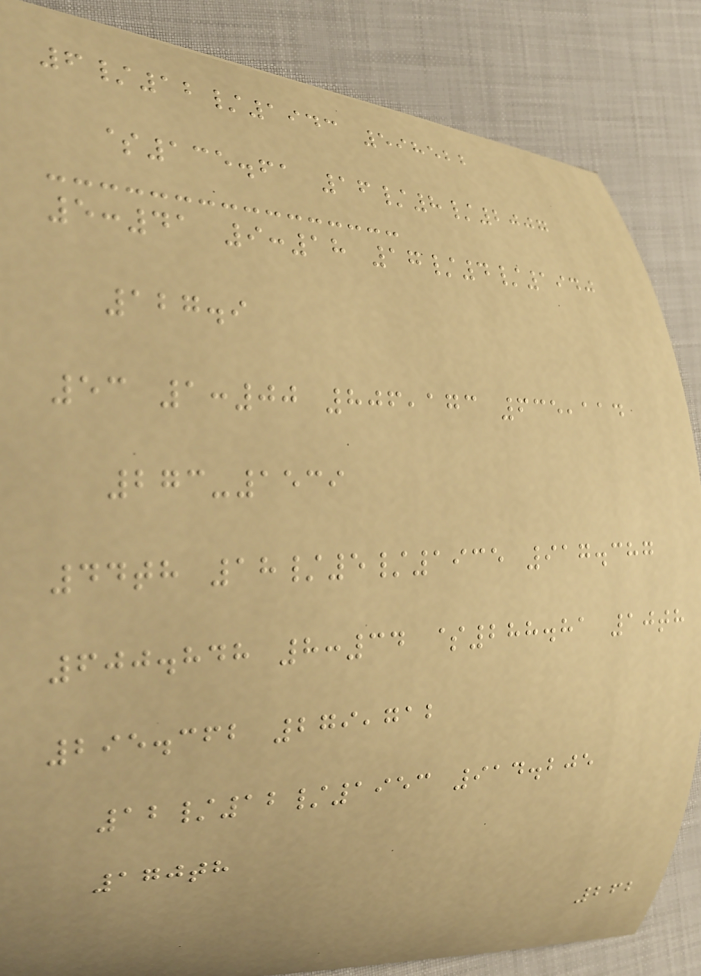6/12/1943 598522
$135.61 16/8/2007
5:41 9:18 17/4/1940
127.9
53 1:00 806,173 635,114
273-1539
44th 18/5/1935 917.387
600.848 8:34 $288.81 10th
295.362 279,712
12/12/1953 914.205
170th
262
